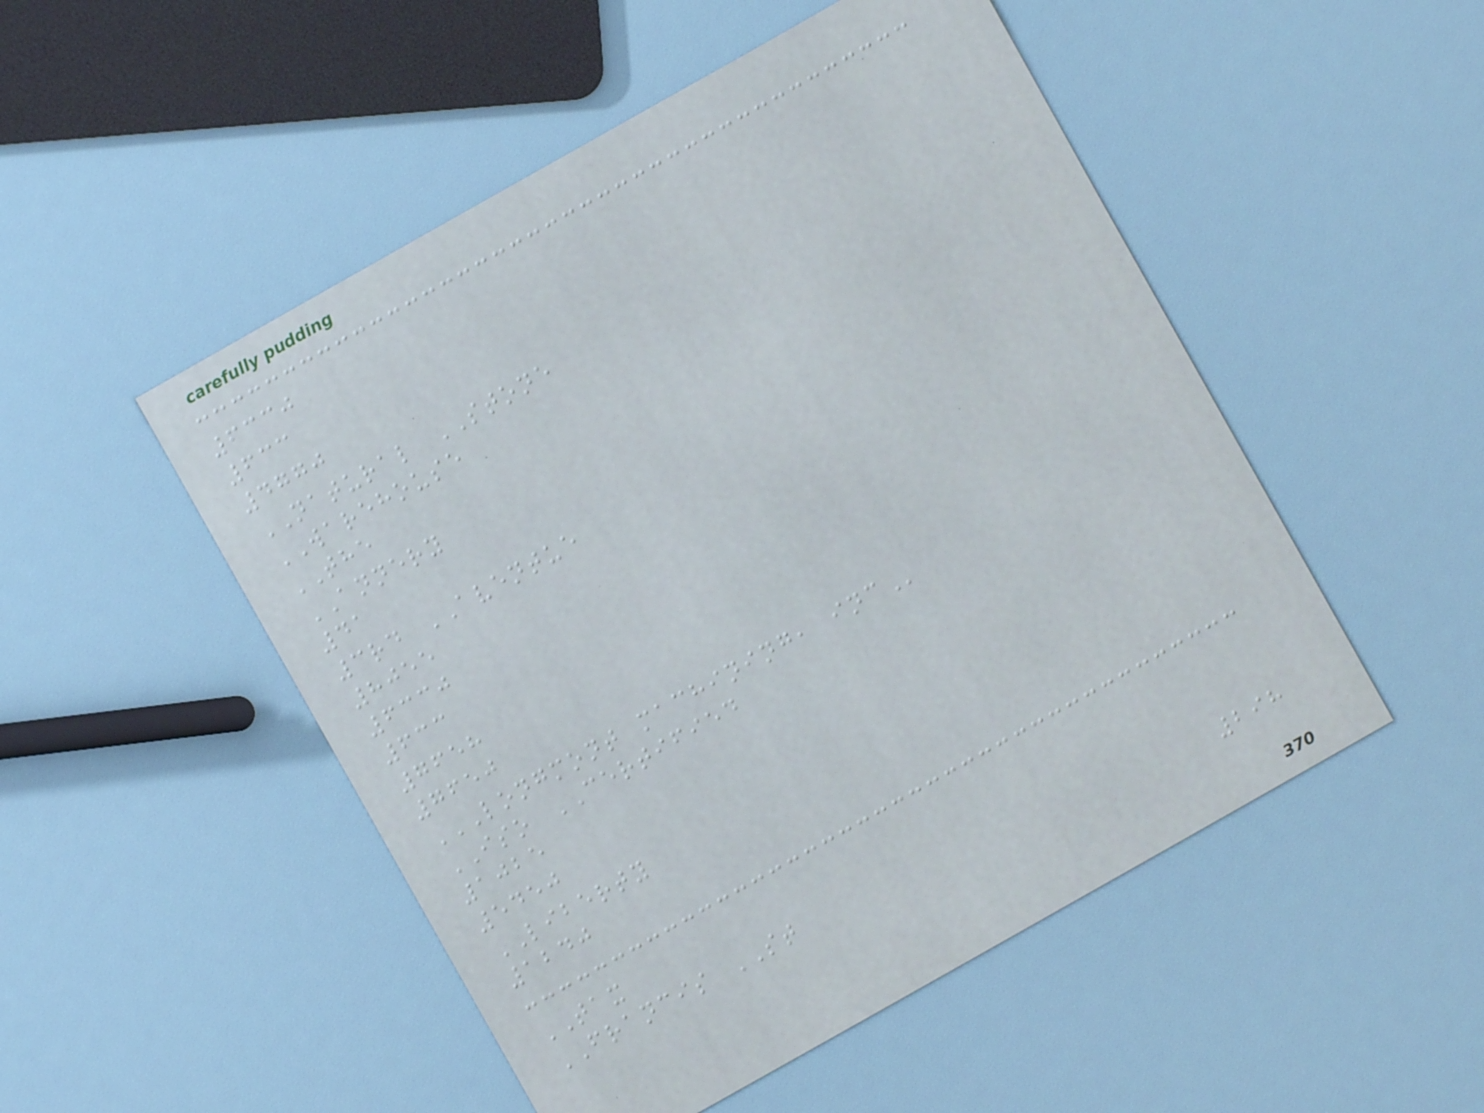6330
633
4770
NATURAL STONE
WAREHOUSE
THE
ANNERY
41
3rd AVENTUE
8055
6330
633
7658
7650
LONGMONT MACHINING, INC
ISO CERTIFIED
1025
5450
LIBERTY
1240
TAX
FRANCIS ST
298
